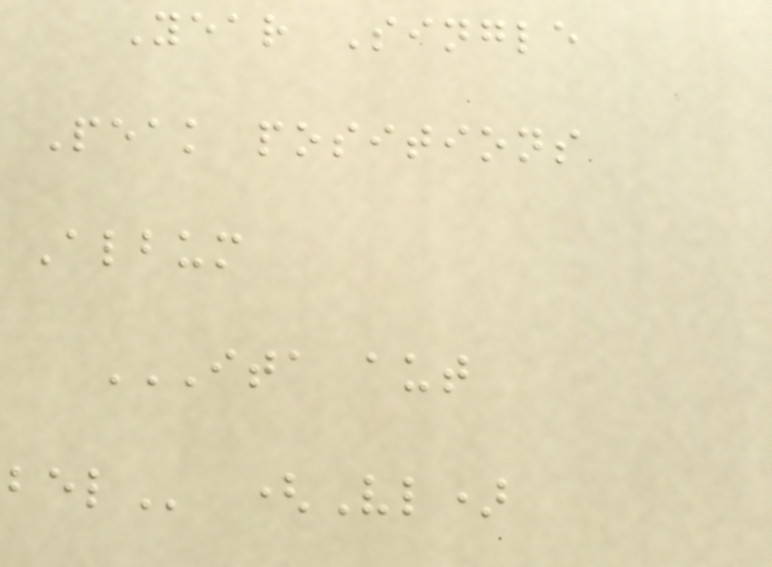Year Single
Peak positions
Album
ITA AUT
BEL (Vl)
